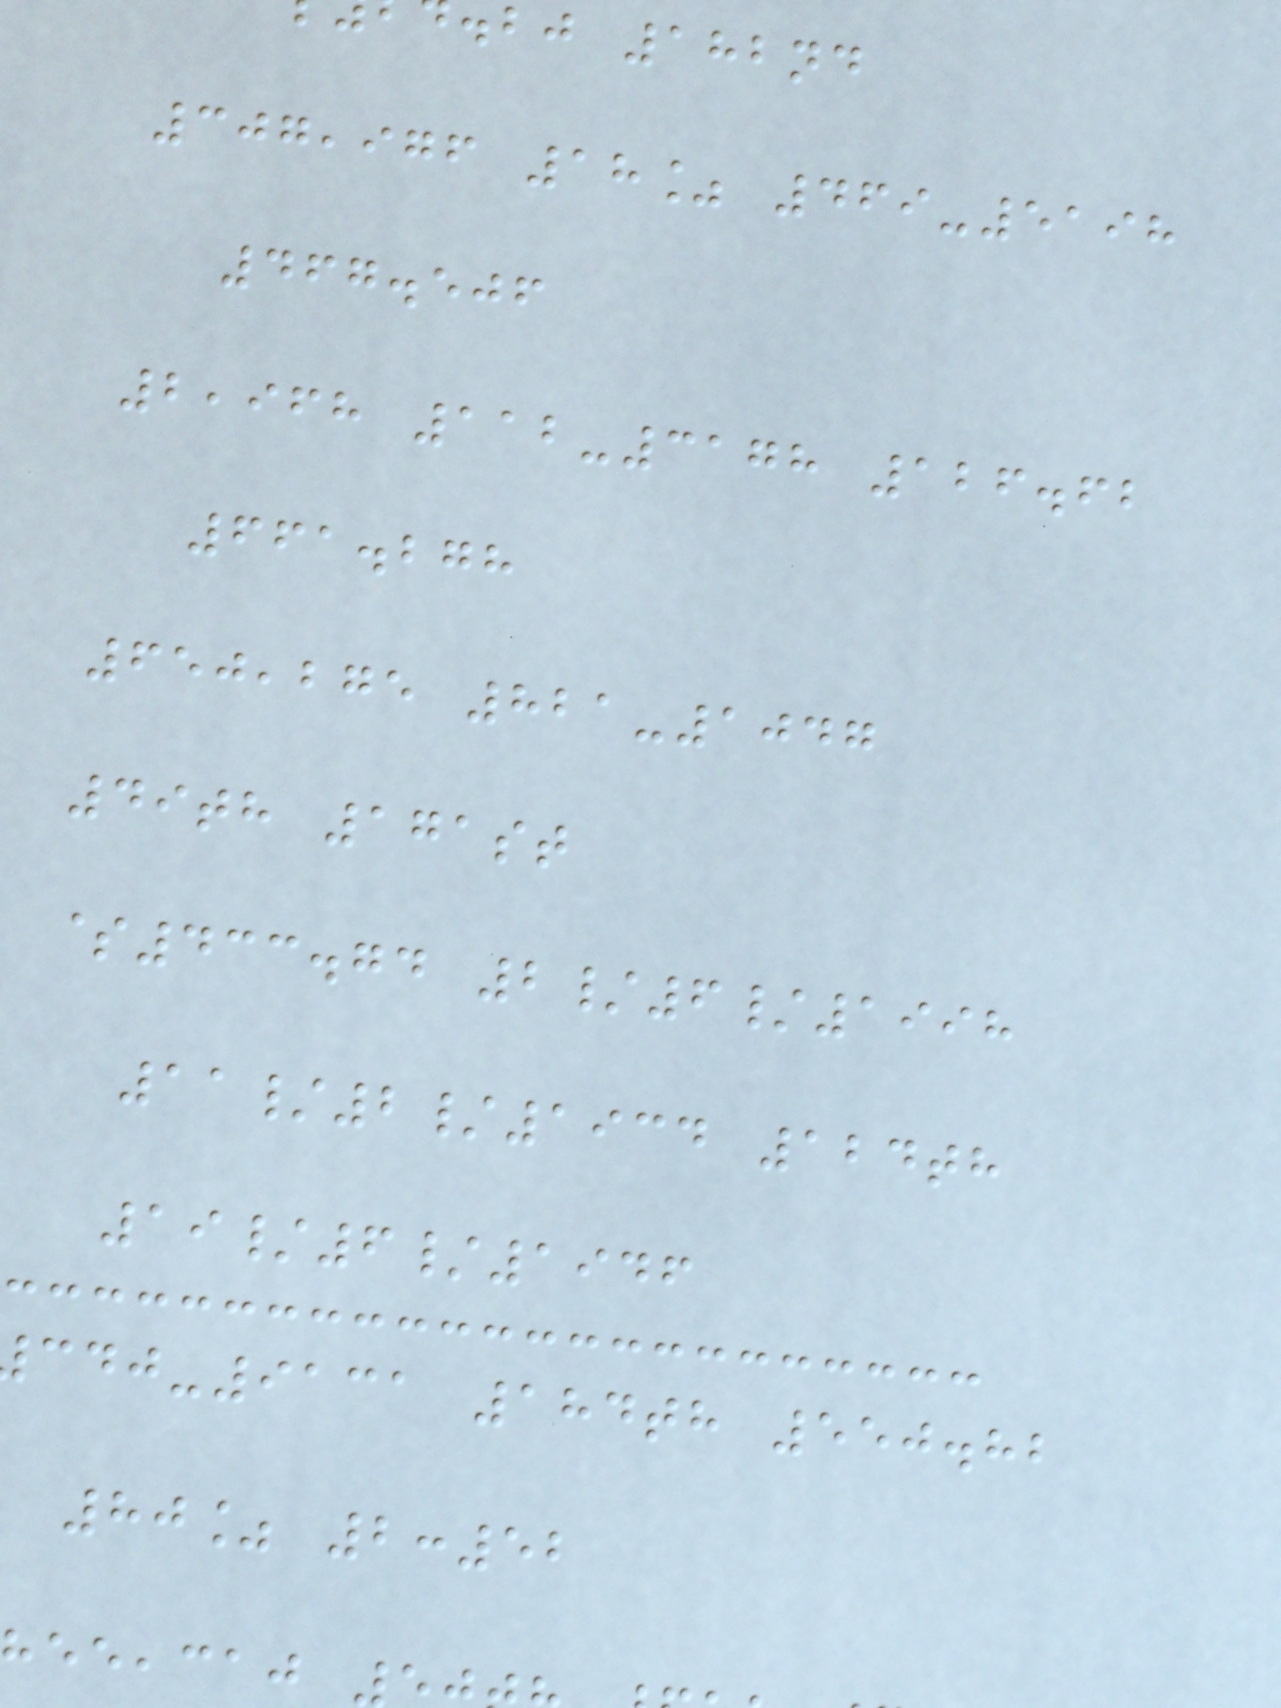.bj 182nd
307,976 18% 469-5198
467.506
2,968 112-3178 126.62
661.278
650,275 821-1047
49th 171st
$433.74 2/6/1998
11/2/1934 124th
19/6/1946
-9131 184th 550.82
80% 2:52
